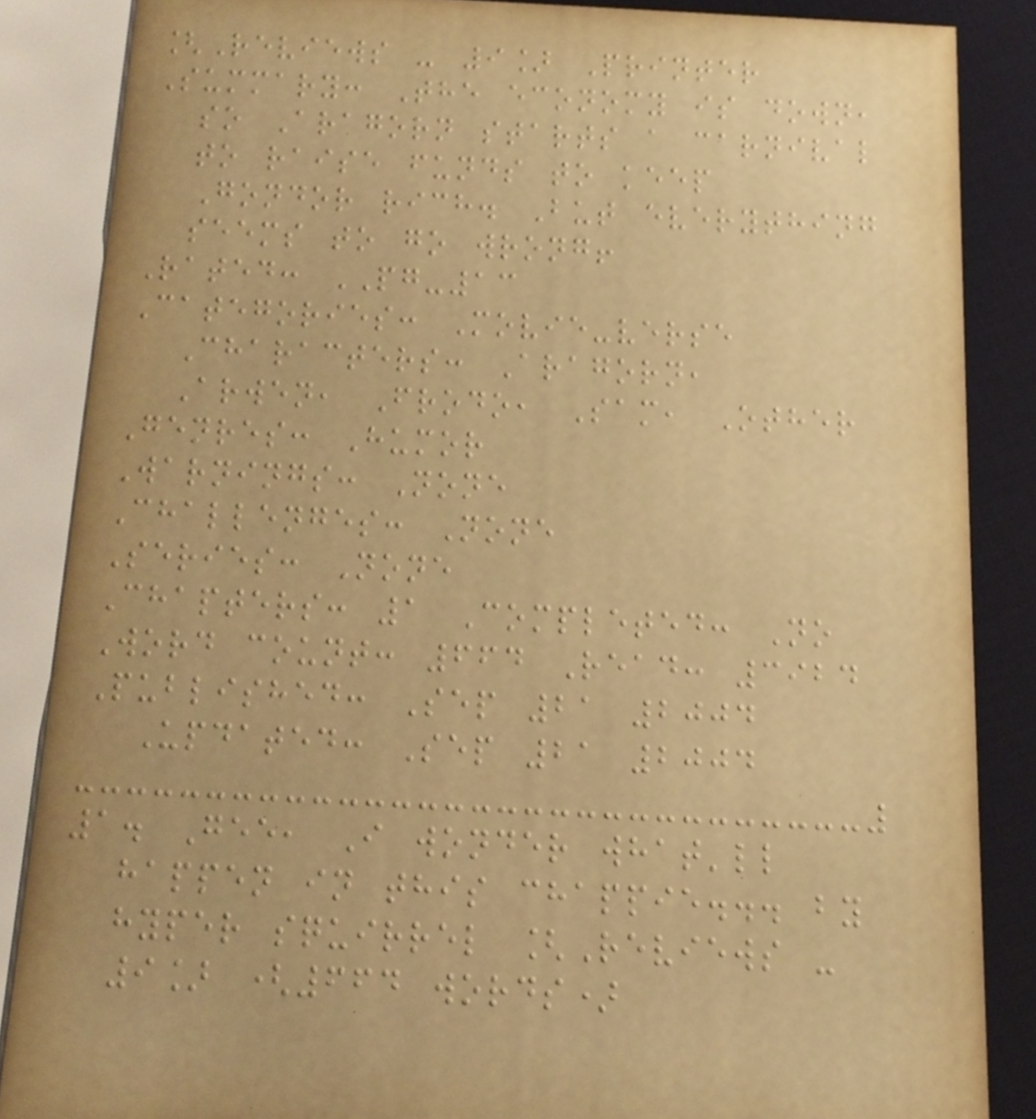[Reviews - 9] Printer
Summary: The economy is down,
so Aragorn starts a carnival
to raise funds to keep
Gondor rich. But everything
seems to go wrong!
Rated: PG-13
Categories: Movie-verse
Characters: Aragorn,
Arwen, Frodo, Sam, Other
Genres: Humor
Warnings: None
Challenges: None
Series: None
Chapters: 1 Completed: No
Word count: 664 Read: 3924
Published: Sep 21 2004
Updated: Sep 21 2004
1. Gee, I wonder what'll
happen in this chappie... by
hyper squirrel [Reviews -
9] (664 words)
